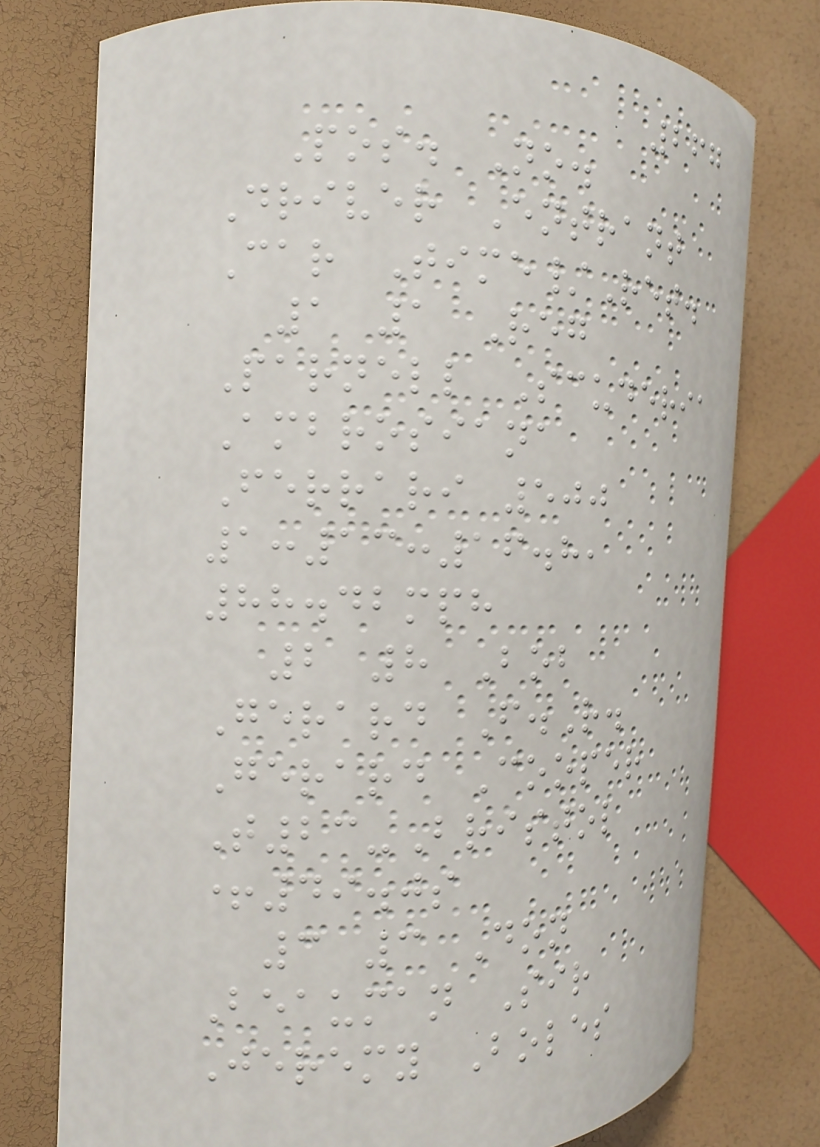267
Pos. No.
Driver Entrant
Car Time/Ret.
1 1 Reg
Parnell Scuderia
Ambrosiana
Ferrari 500
1:13:16.8,
88.42mph
2 8 Bob
Gerard F.R.
Gerard Cooper
T23-Bristol
+49.0s
3 3 Don
Beauman Sir
Jeremy Boles
